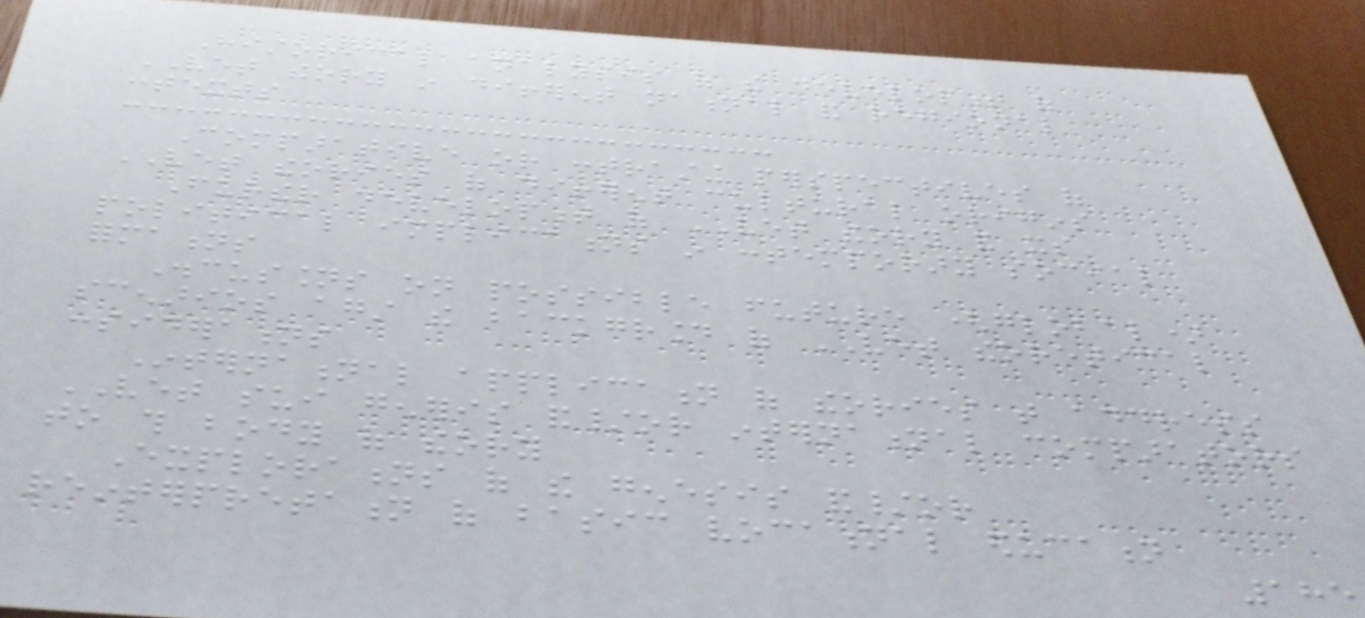Historical analysis of the development of
VET theory in different national and regional
contexts
Comparative or contrasting perspectives of
VET theories of different cultural origins
Further development of VET theory and its
political implications in contemporary social
formations
Discussions on possible future (global)
scenarios against the background of VET theoretical
considerations
International application of theories that address
VET sui generis and/or international comparators
to this body of theory
Explorations of the genesis and/or
reinterpretation of basic vocational education
185
